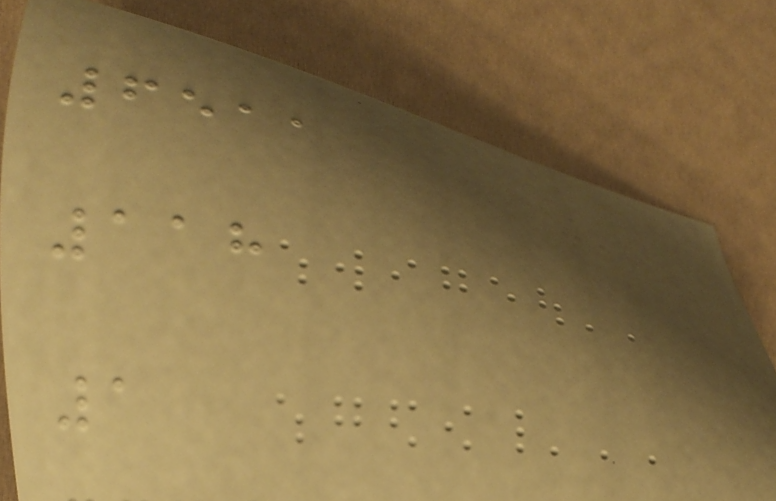6511
118
1
